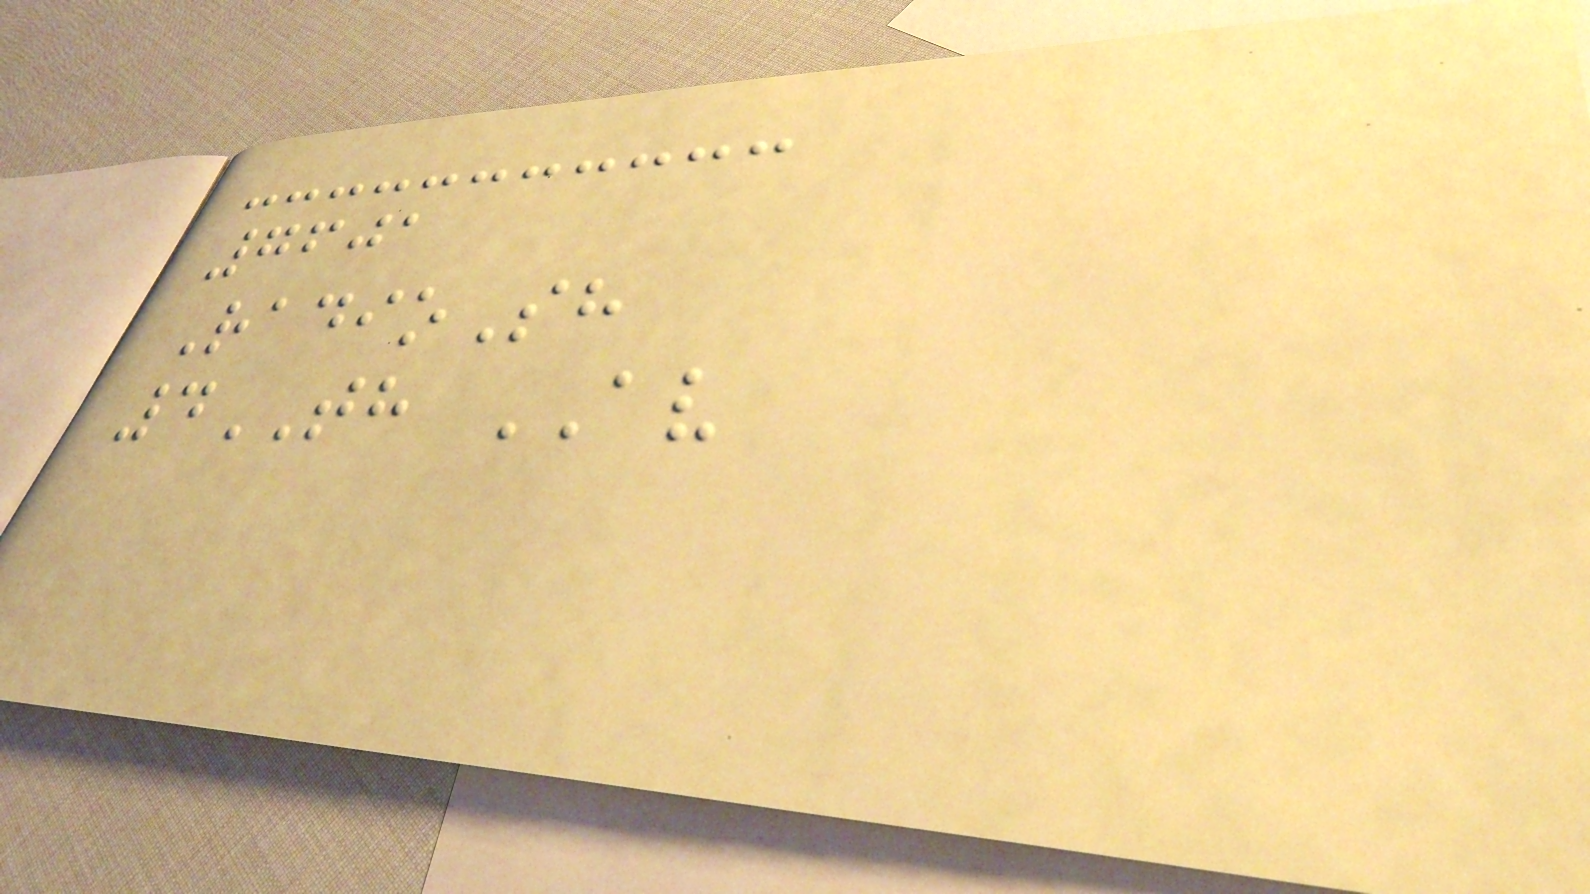7601
RadioSh
4TH AV
